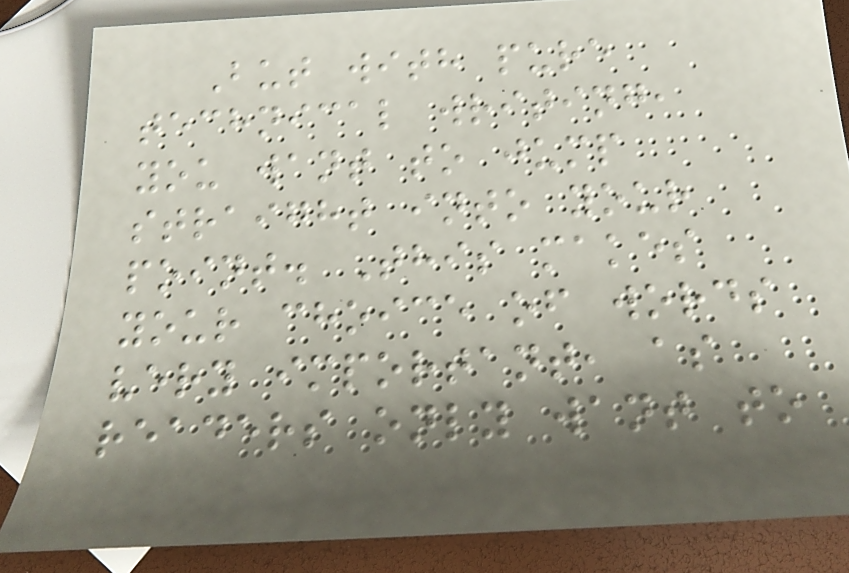But with pure
technical writing,
you want to jump
straight into your
point. This makes
your choice of words
very important, as
readers only want to
